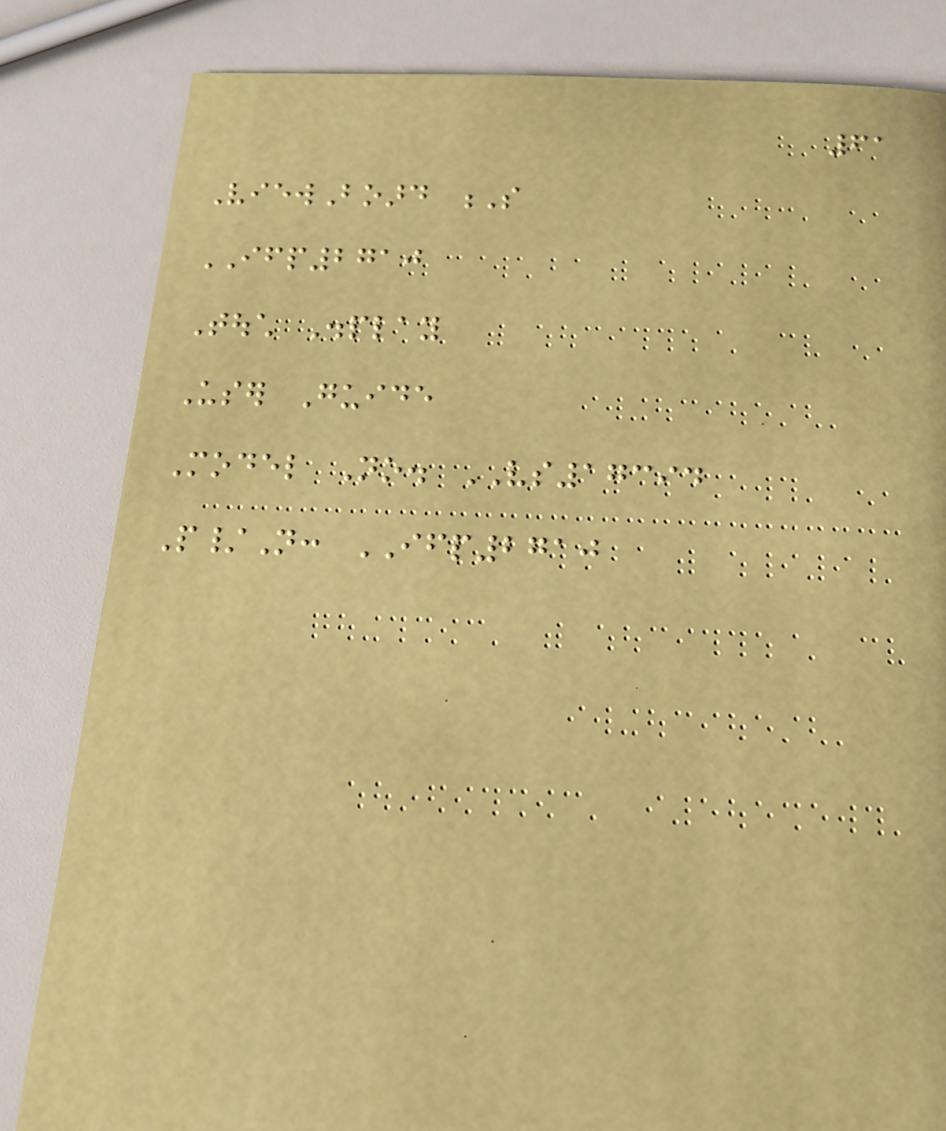61
ViewBoard S
IFP2710
Touch Display
User Guide
Model No. VS17394
P/N: IFP2710
